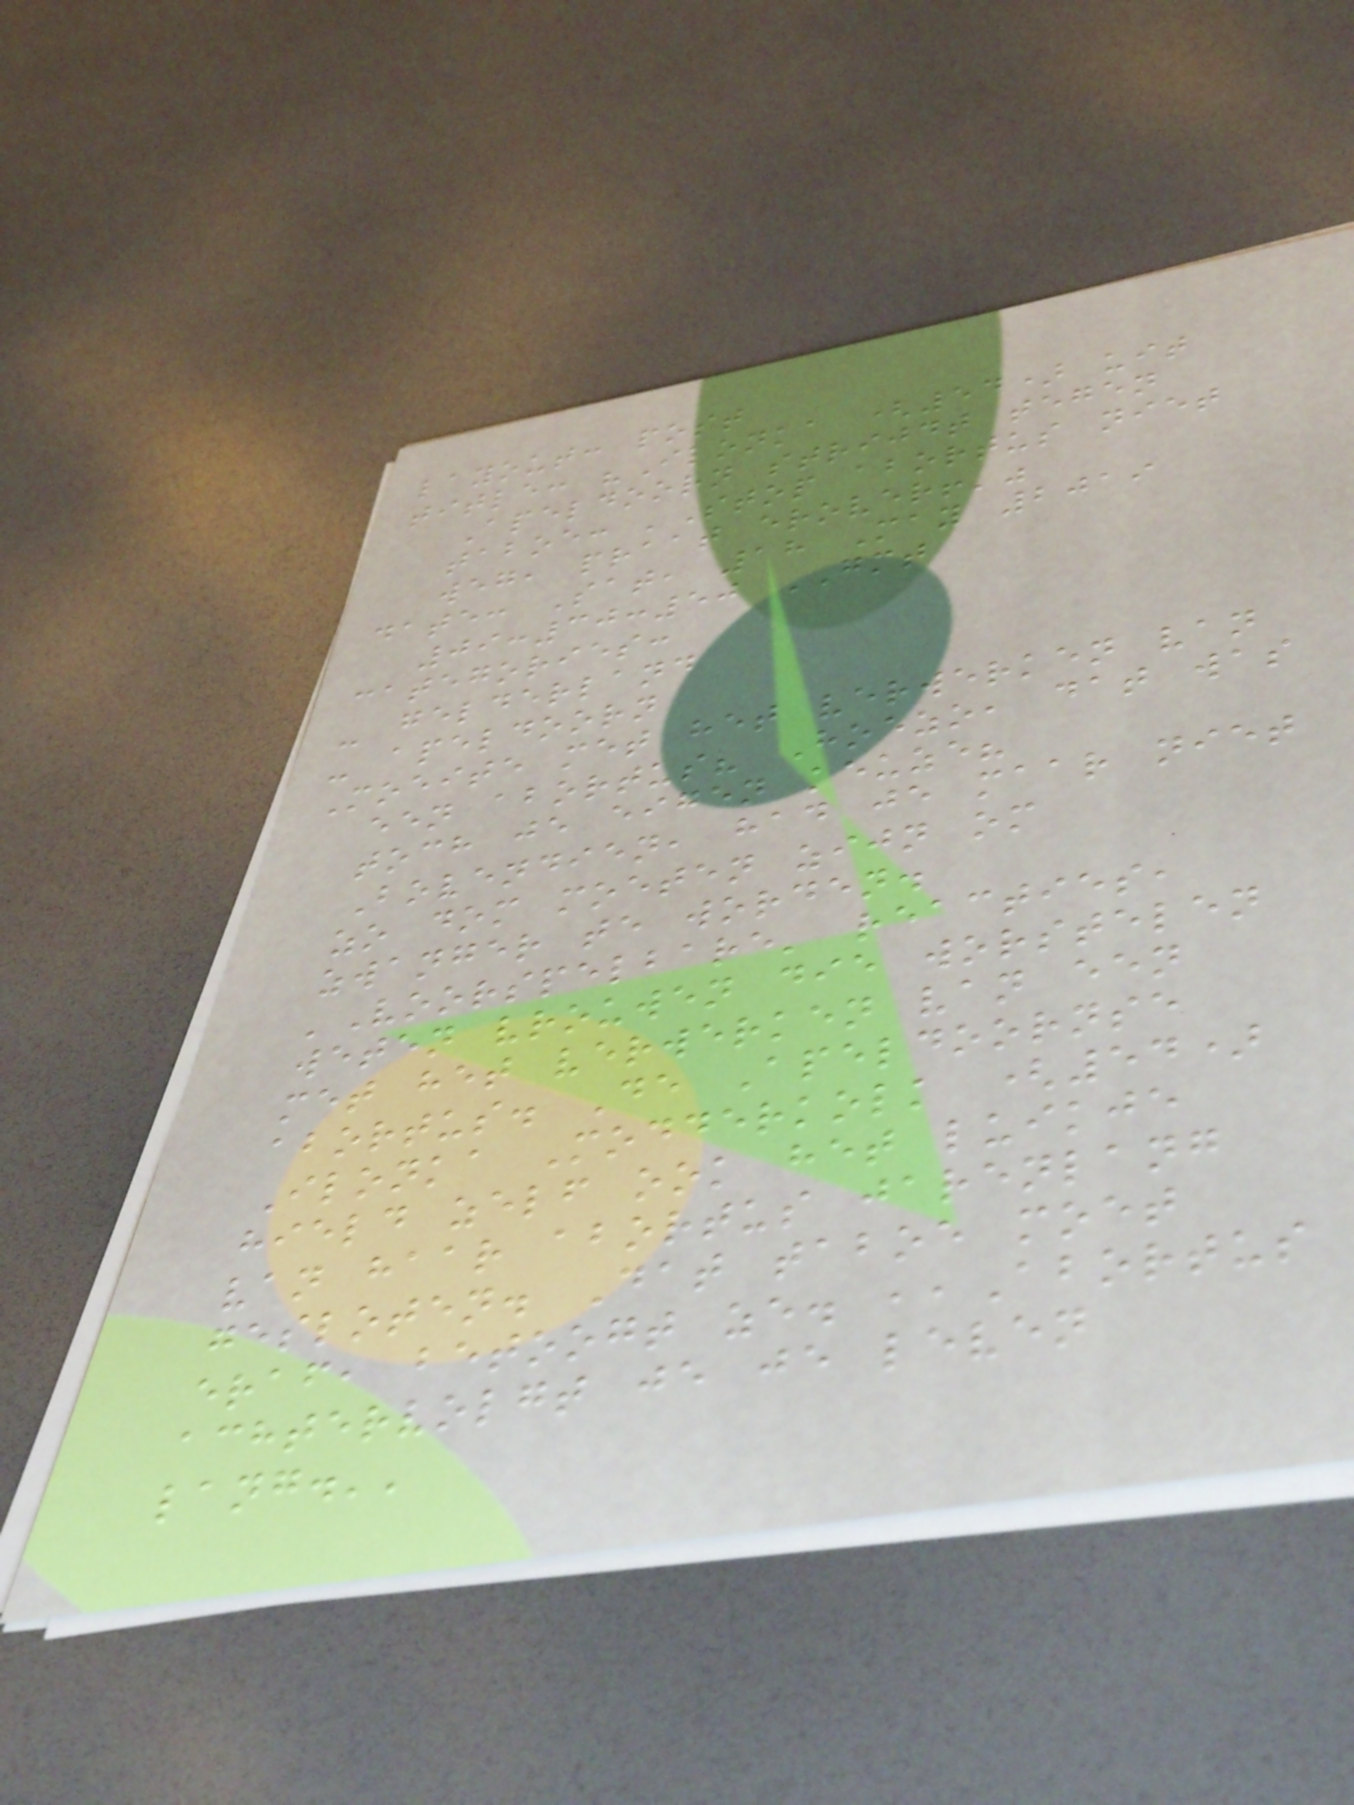layout: post
title: "Ilonka (54) uit
Apeldoorn strijdt tegen
taboe: 'Stop abortus niet
weg, praat erover!'"
date: Sat, 18 May 2019
09:30:50 GMT
categories:
- gelderland
- apeldoorn
Moeite met het verwerken van
een abortus? Hoezo, dat was
toch je eigen keuze?
Bovendien, had je maar niet
zo dom moeten zijn om
zwanger te worden.
'Voorspelbare' reacties,
weten vrouwen die worstelen
met het verwerken van een
abortus. De Apeldoornse
Ilonka Modderkolk (54)
hield zelf ook het luikje
van haar abortus jarenlang
gesloten. Dat taboe moet
eraf, betoogt ze. ,,Abortus
achtervolgt je je leven
lang.''
